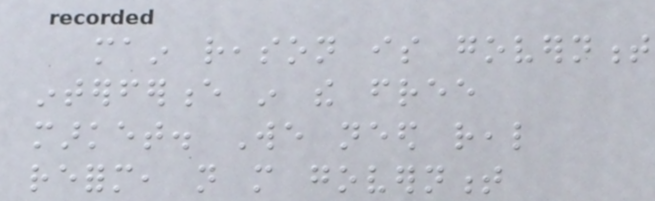main reason is government
interference in the free
market. We need real
reform, not more government
